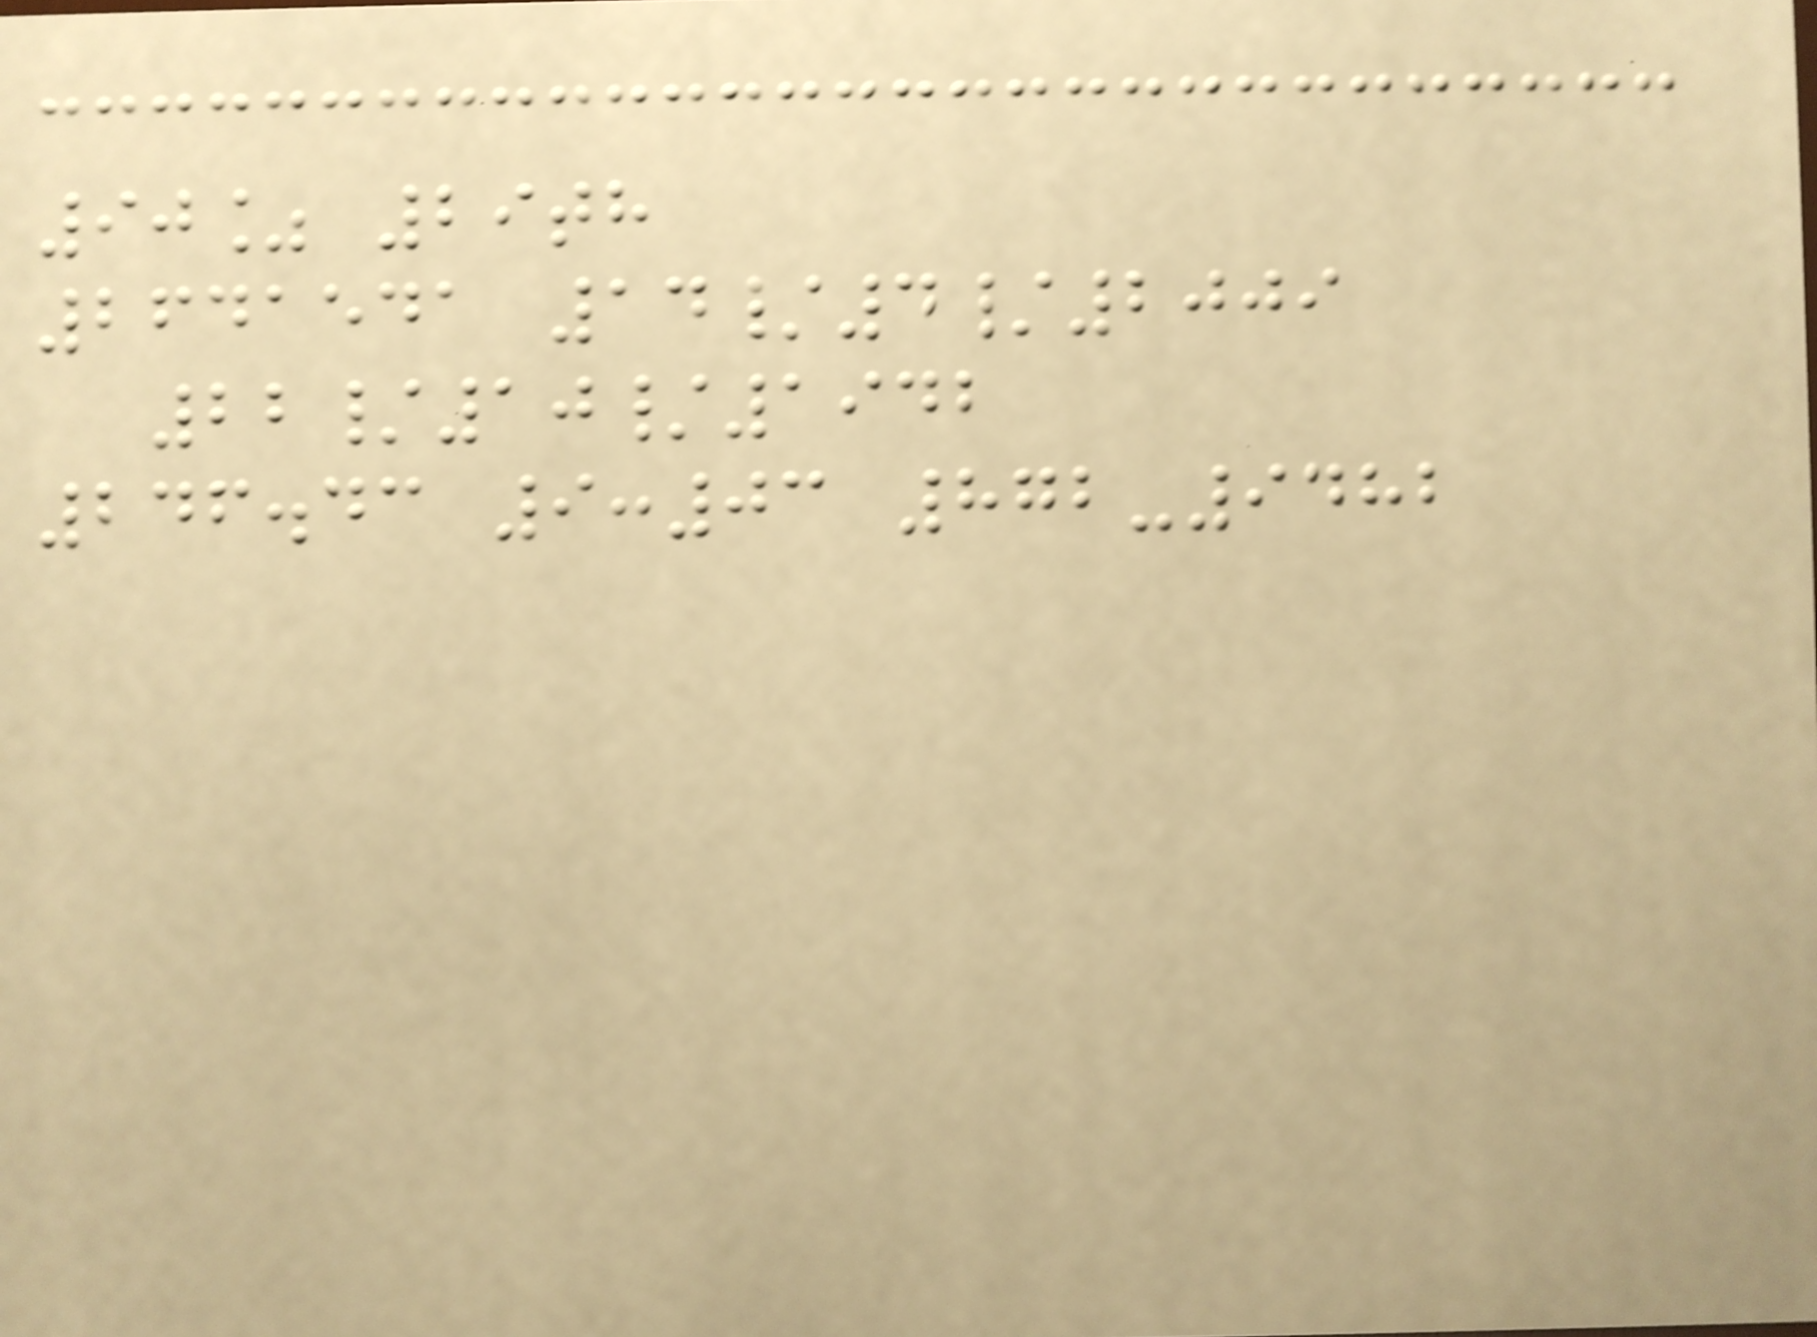90% 29th
2641541 14/4/2009
22/10/1942
246.43 9:03 872-9482
